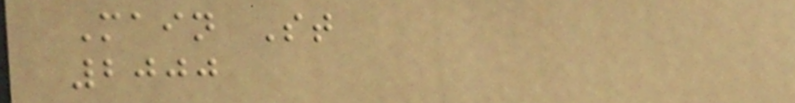Main St
2000
